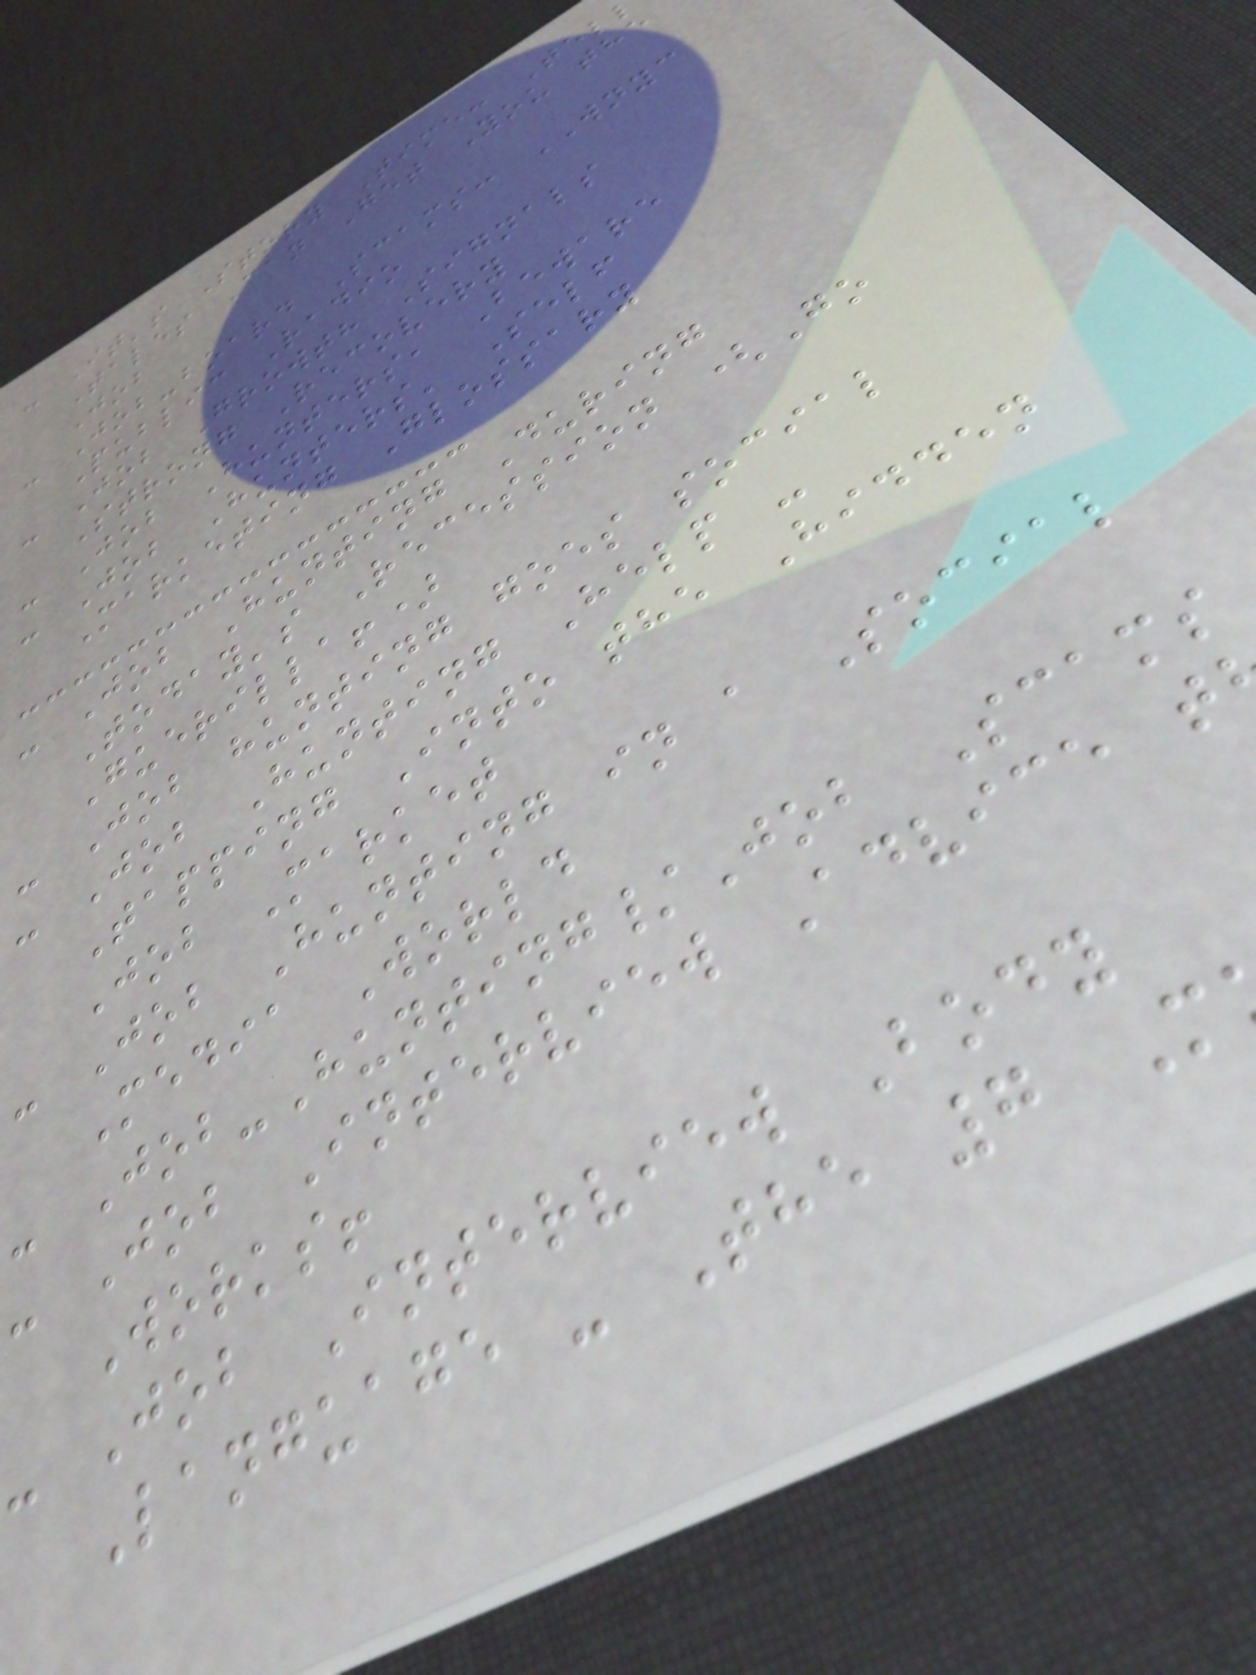- It's Story Time: Tel
Tales Can Get You the
Job
- Job-board Scams: WNYC
Public Radio
- Job Growth Signals
Strong Recovery
- Job Hunters, Beware
- Job Hunters' Self
Marketing Glossary
- Job Hunting During
Today's Recession (Go
Guerilla!)
- Job hunting goes social
- Job Hunting Help -
Tapping Into the Hidden
Job Market
- Job Hunting in a Social
Media World
- Job-Hunting/Job Scams
- Job Interview Advice t
Works!
- Job Interview Body
Language - The 7 M
